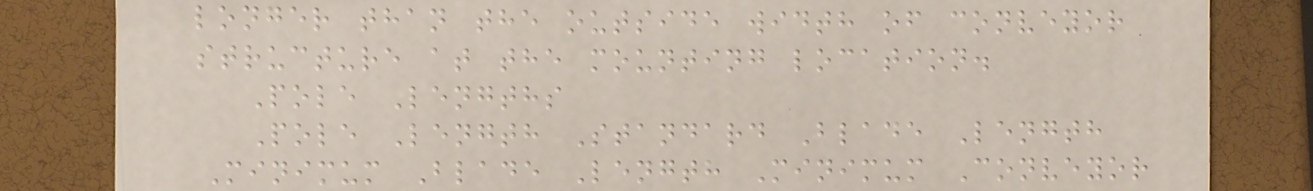longer than the outside width of conveyor
structure at the mounting location.
Pole Lengths
Pole Length Standard Blade Length
Minimum Blade Length Minimum Conveyor
